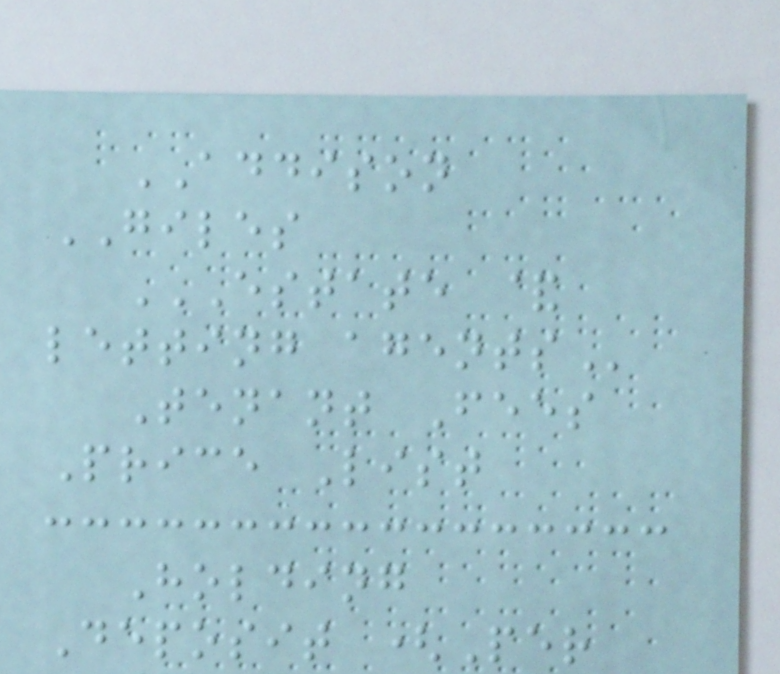ADDISON
GILES
ESTATE &
LETTING AGENTS
Tenant Fees
Price List
Holding
Deposit (Per
